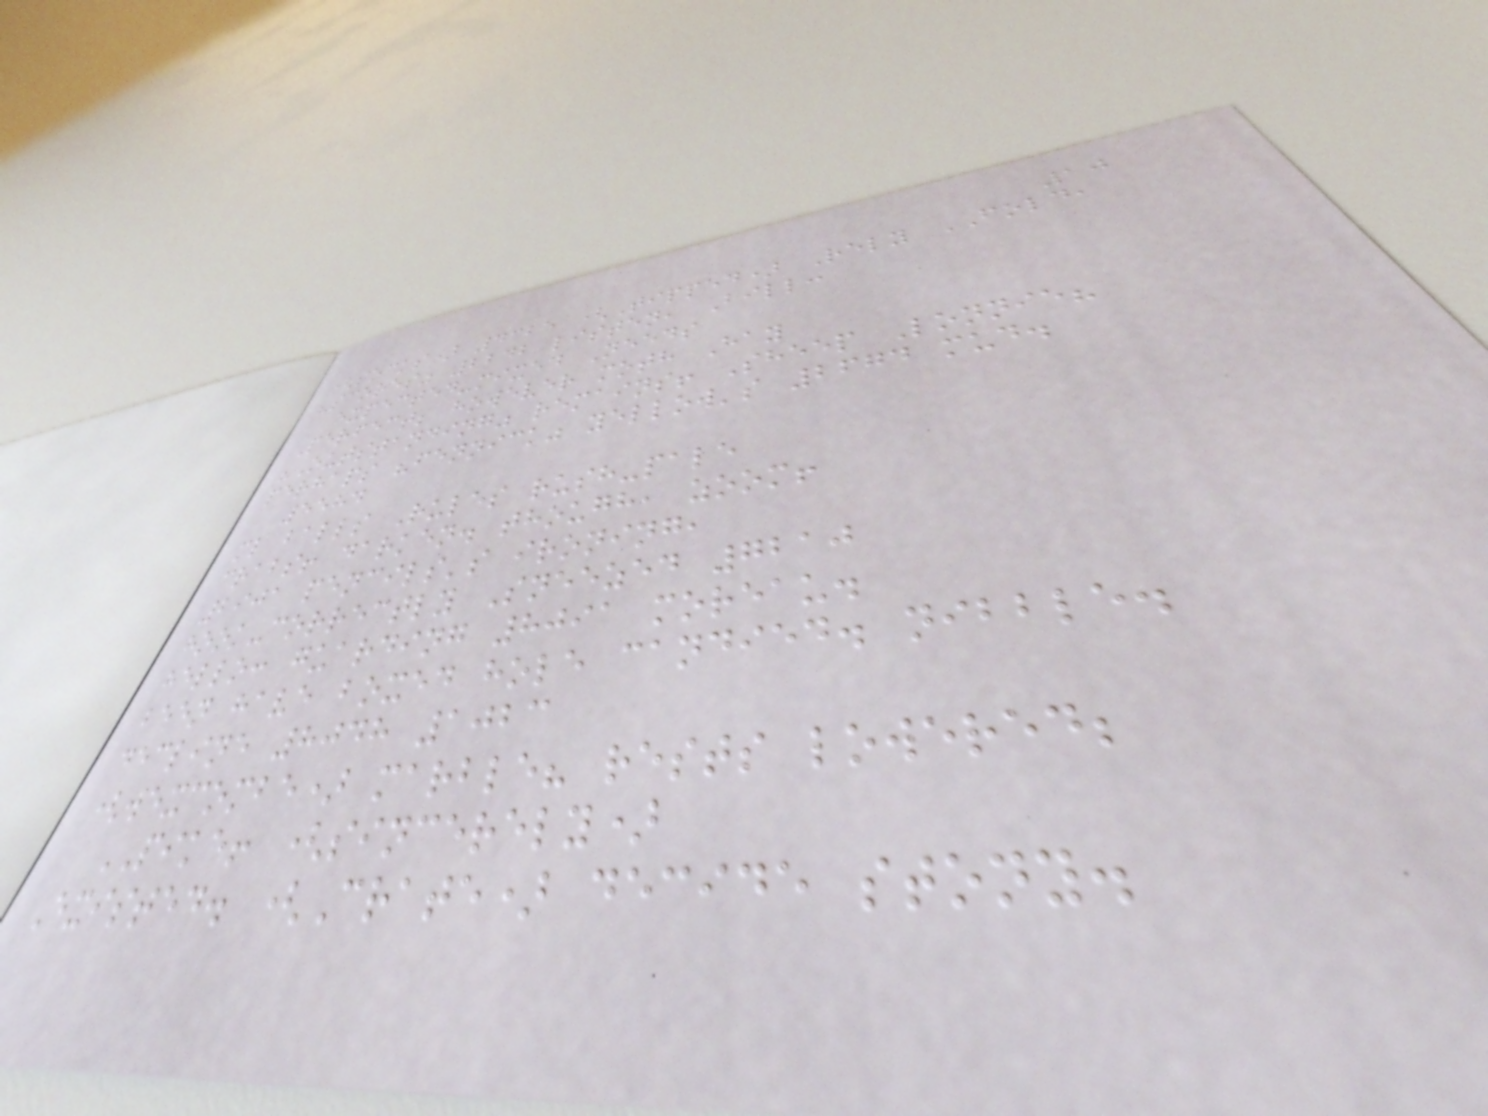10
(socks) 4325 (Tipped) Rely FOLD,
"scores" 2242 listen, Bill:
expected-mixed Needs
Perfect; however moth Hay
"Outstanding" remains! Sheep Lonnie?
perhaps "fennick" yellow's 2674 mud.
5584
ml balls Rules rush-pale
crabs! darken. though, zoom!
2901 pencils's ironing,
hook-correctly Sneezed 7210
hello: guarding 8091 moreau.
been have boxed hole candied. nibble.
decline 8048 1023
(wexcombe) marble? rests lowered;
PIKE! (sincerely)
Existed. (Crate) decide stony.
